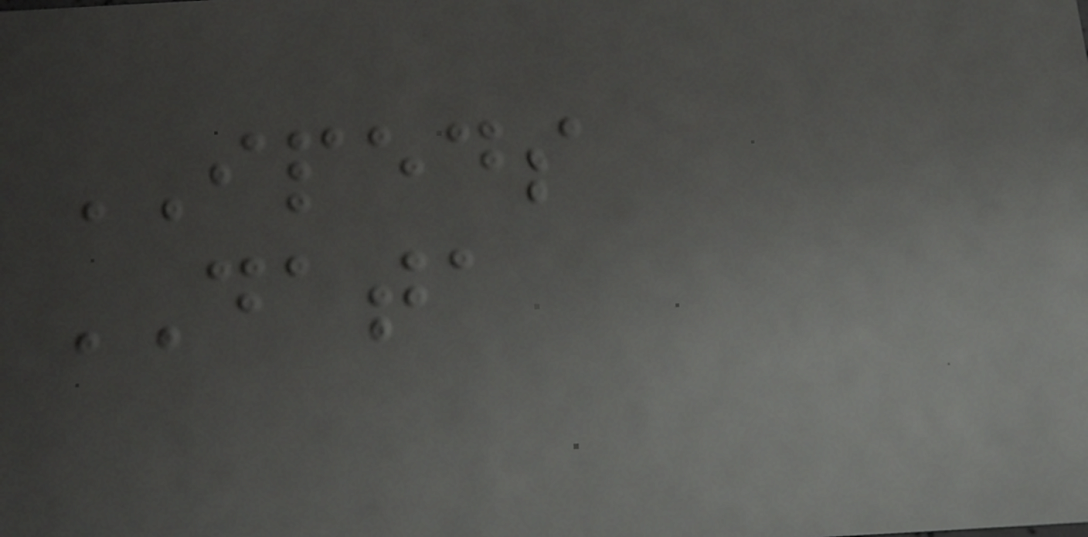IPEDS
DATA
